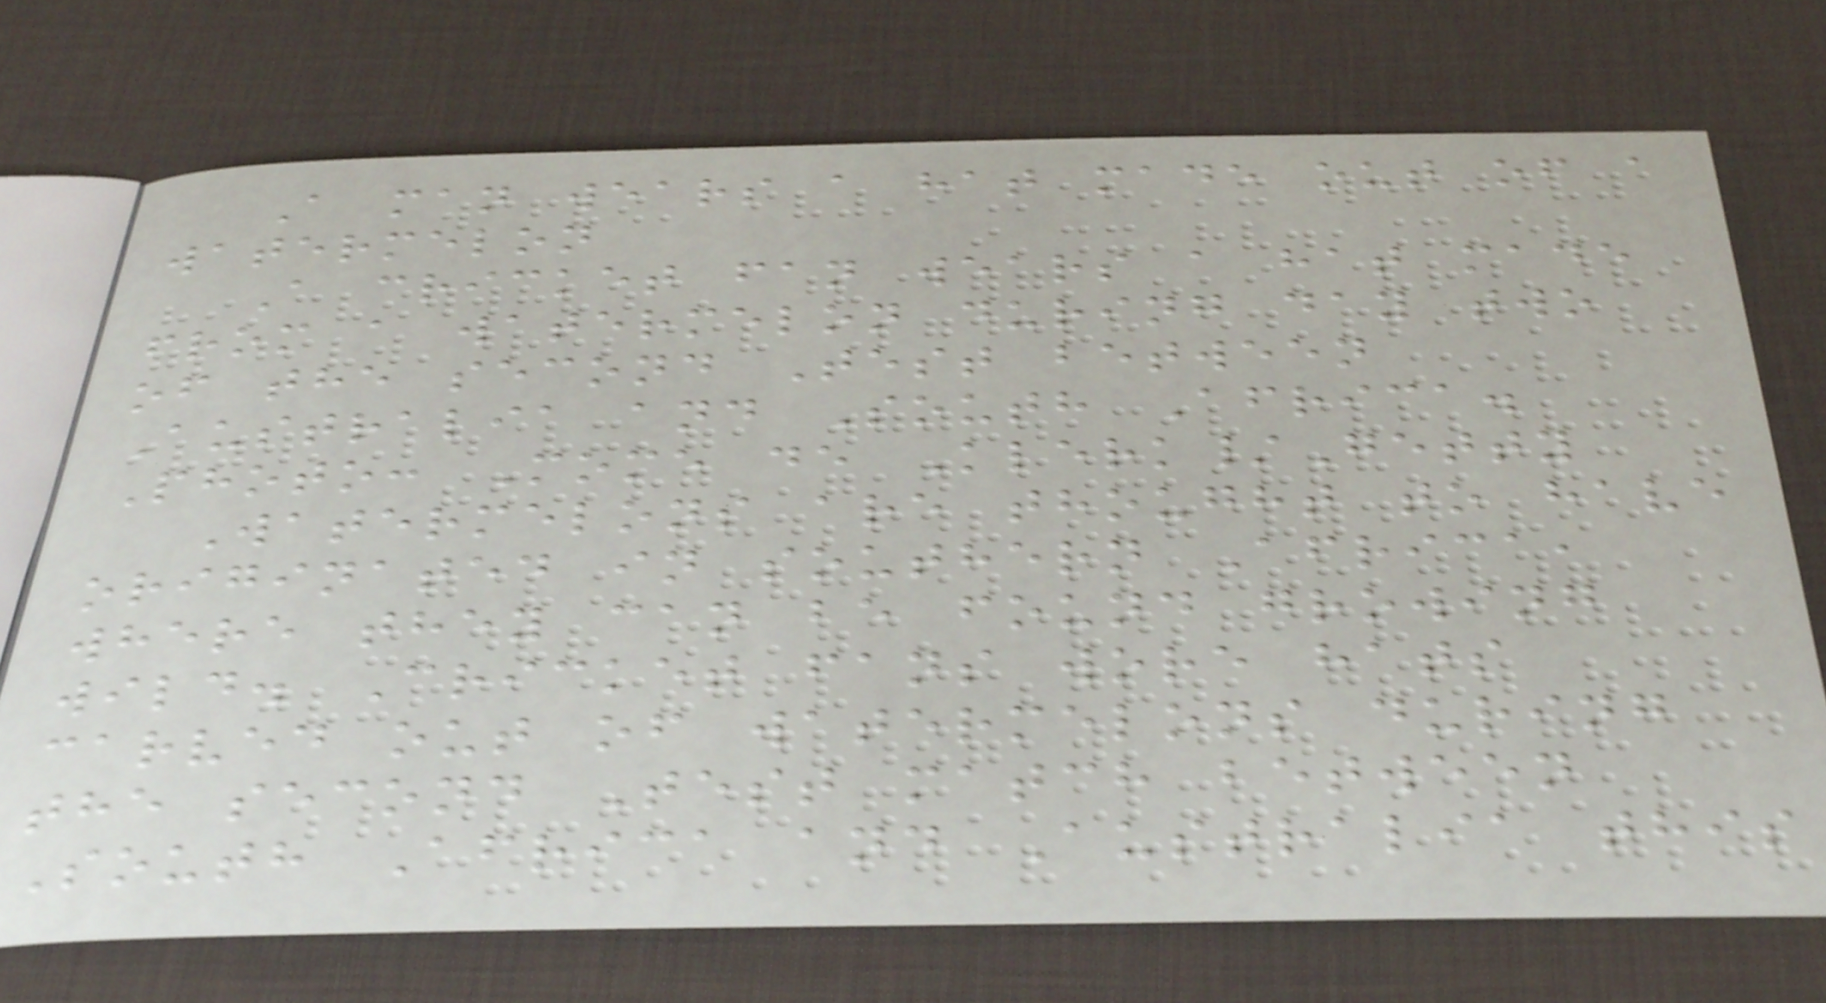A man wears a hat made out of a
watermelon
A cricket fan wears a hat made
from a watermelon during day two
of the second Test between
Australia and South Africa.
Photo: Mome de Klerk/Getty
Watermelons are thought to have
originated in southern Africa,
where they can be found growing
wild. Cricket fans wore hats
carved out of watermelons during
the second Test match between
South Africa and Australia this
